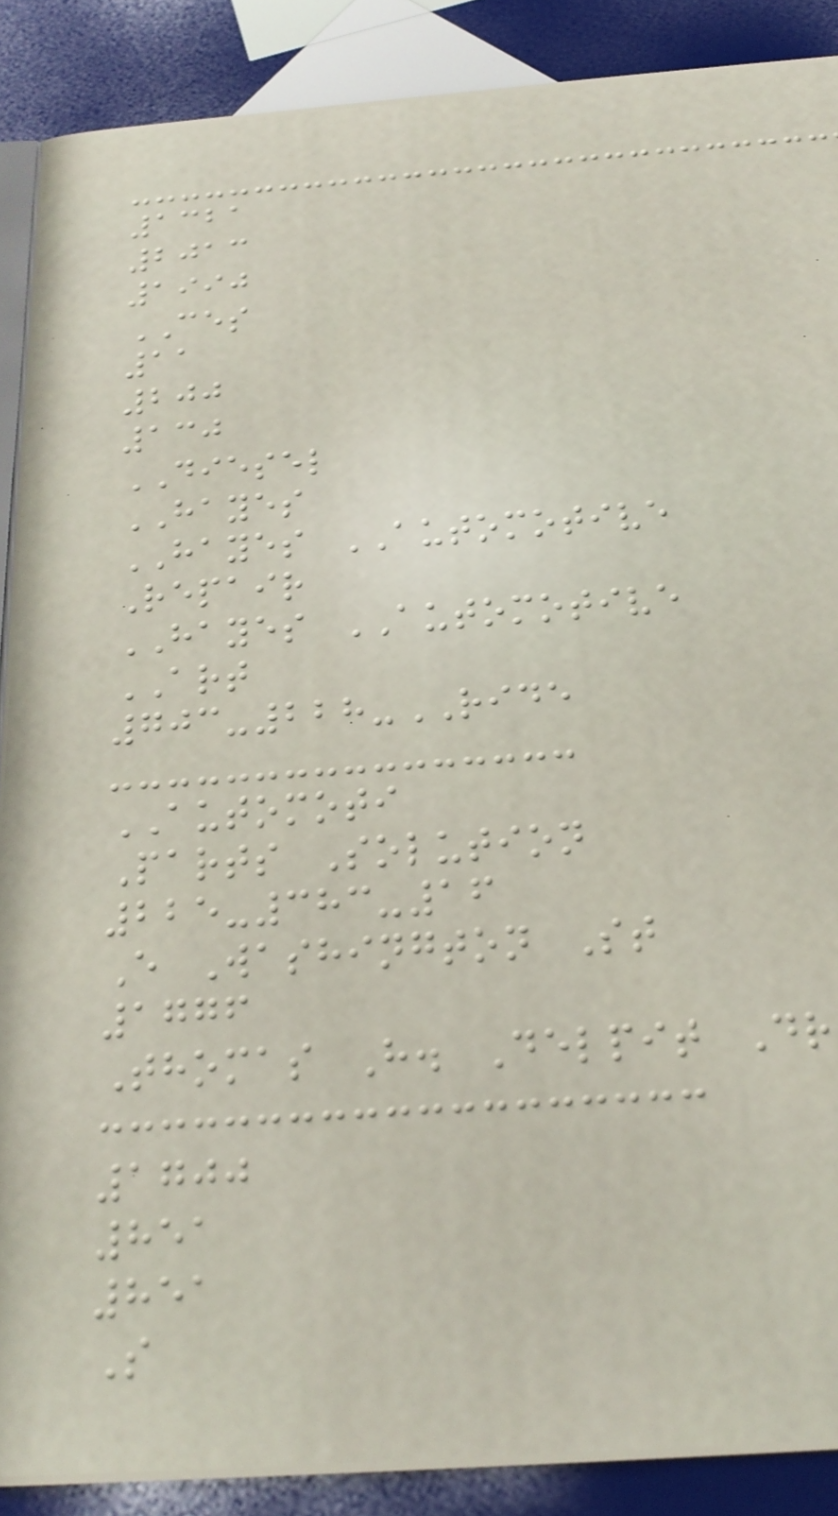1321
2013
1990
CES
11
200
130
DIESEL
HAYES
HAYES AUTOMOTIVE
Repair
HAYES AUTOMOTIVE
ART
703-228-RIDE
AUTOMOTI
Parts Solution
225-383-16
E Washington St
1776
Thomas H. Delpit Dr
1700
851
851
S
